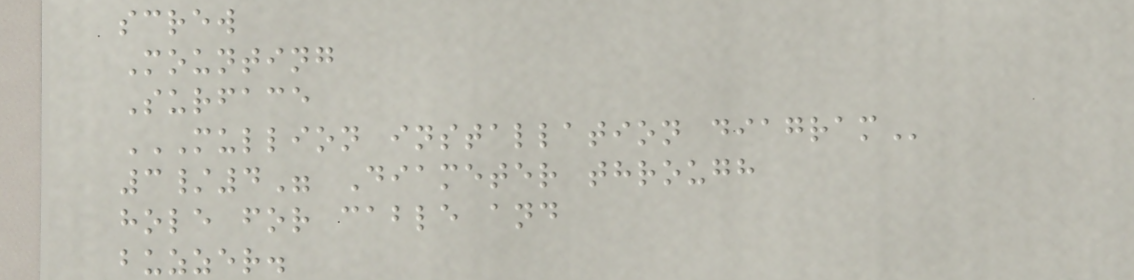screw
Mounting
Surface
MULLION INSTALLATION DIAGRAM
3/4" Diameter through
hole for cable and
buzzer.
